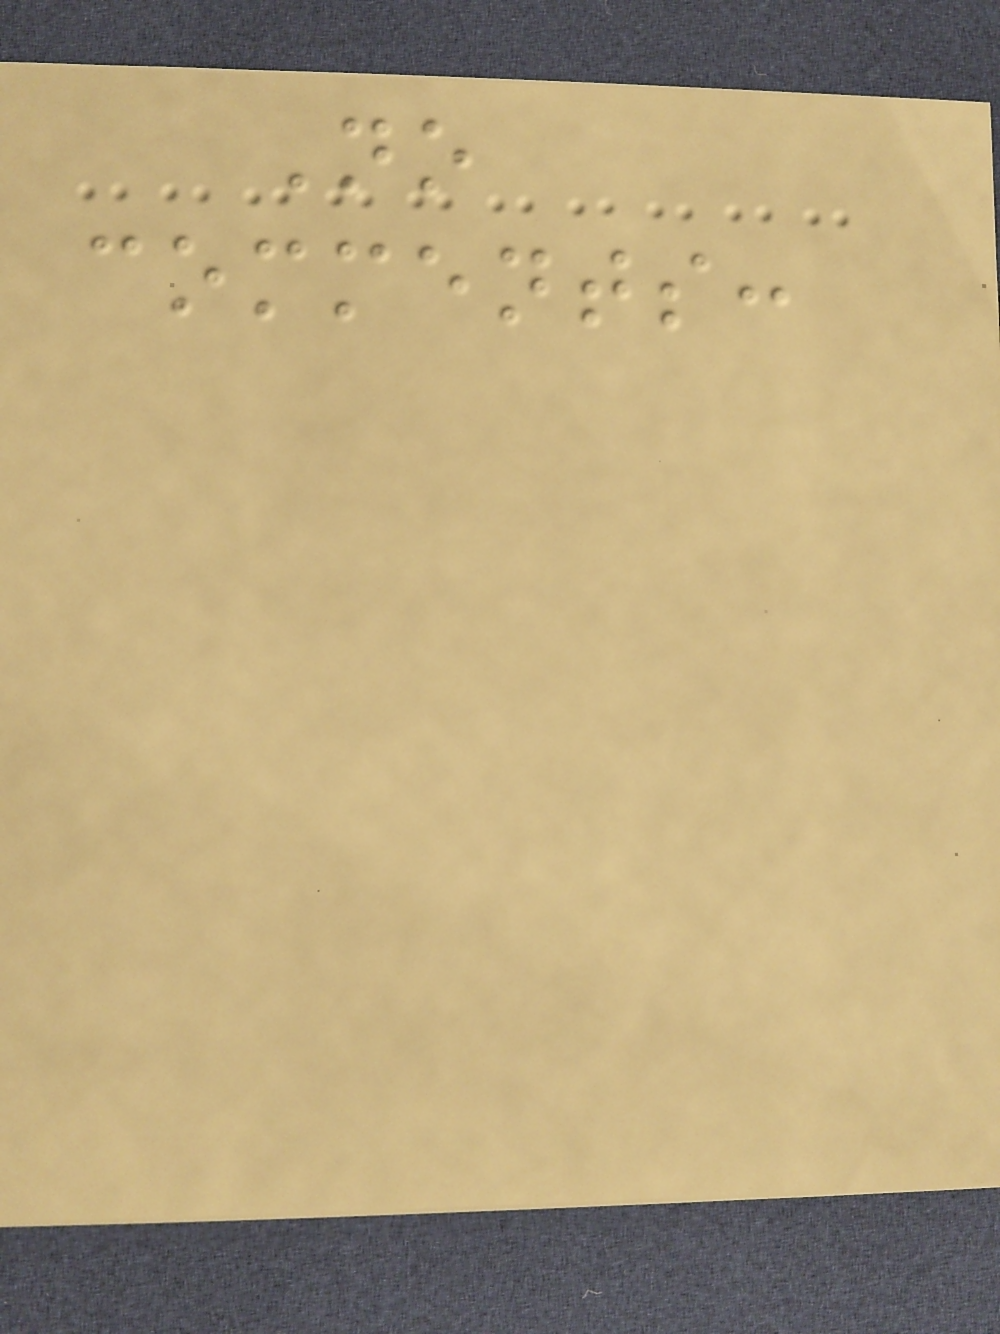No
comments:
